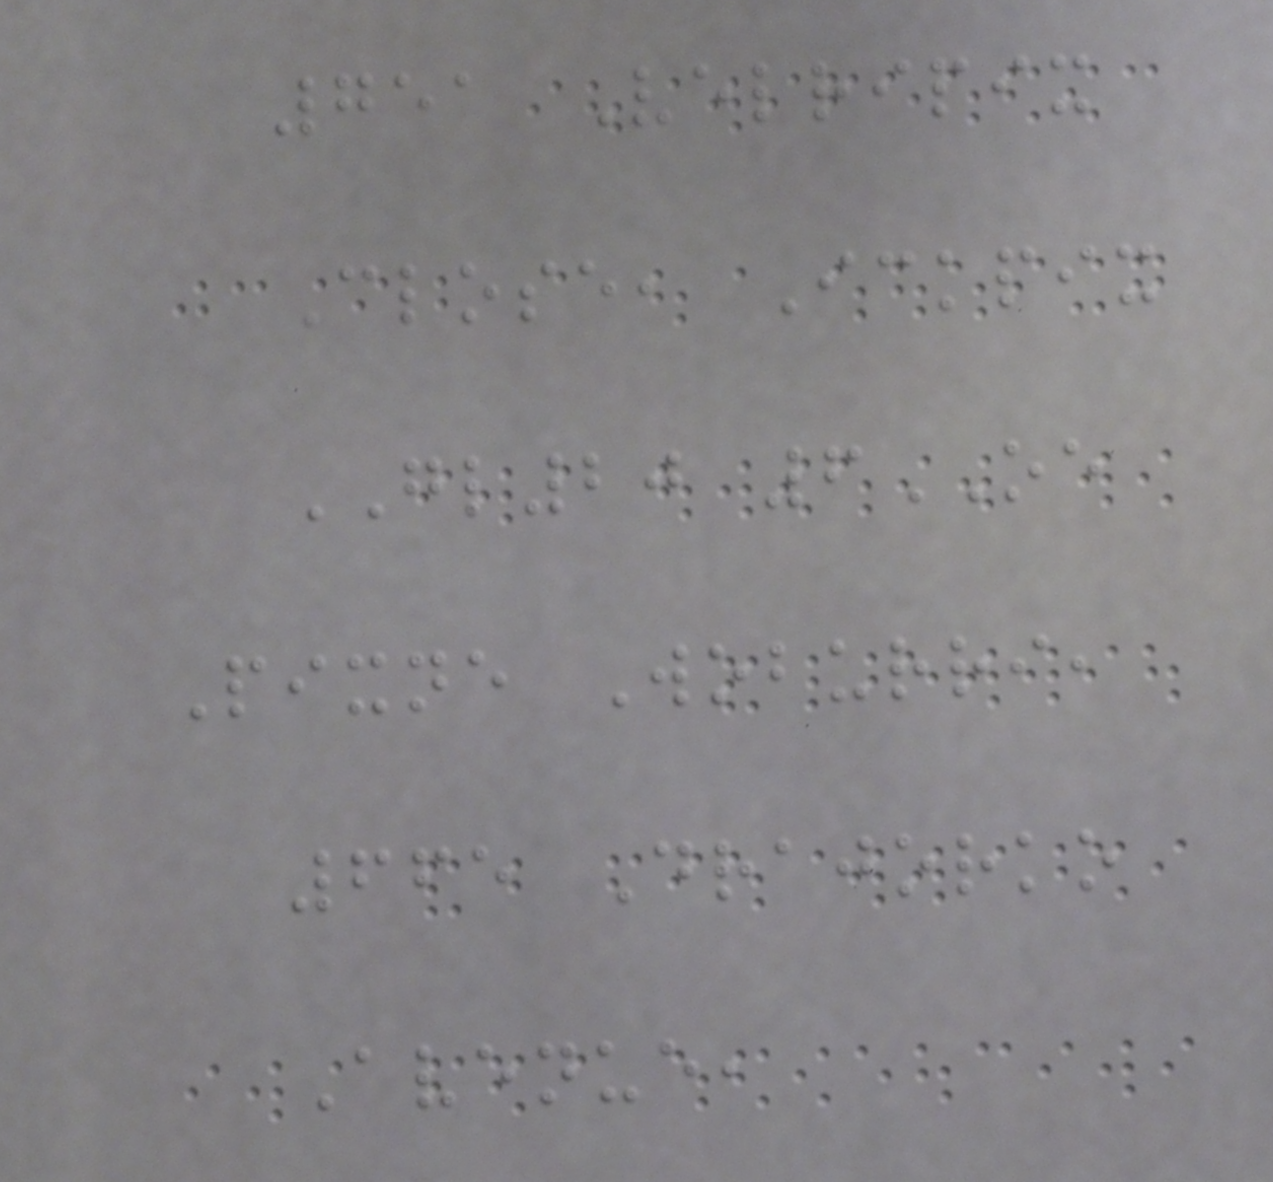751 Velripix
Close, Ickpix
GL20 6OE
Pixne Woburri,
665 Drajorko
Avenue,
